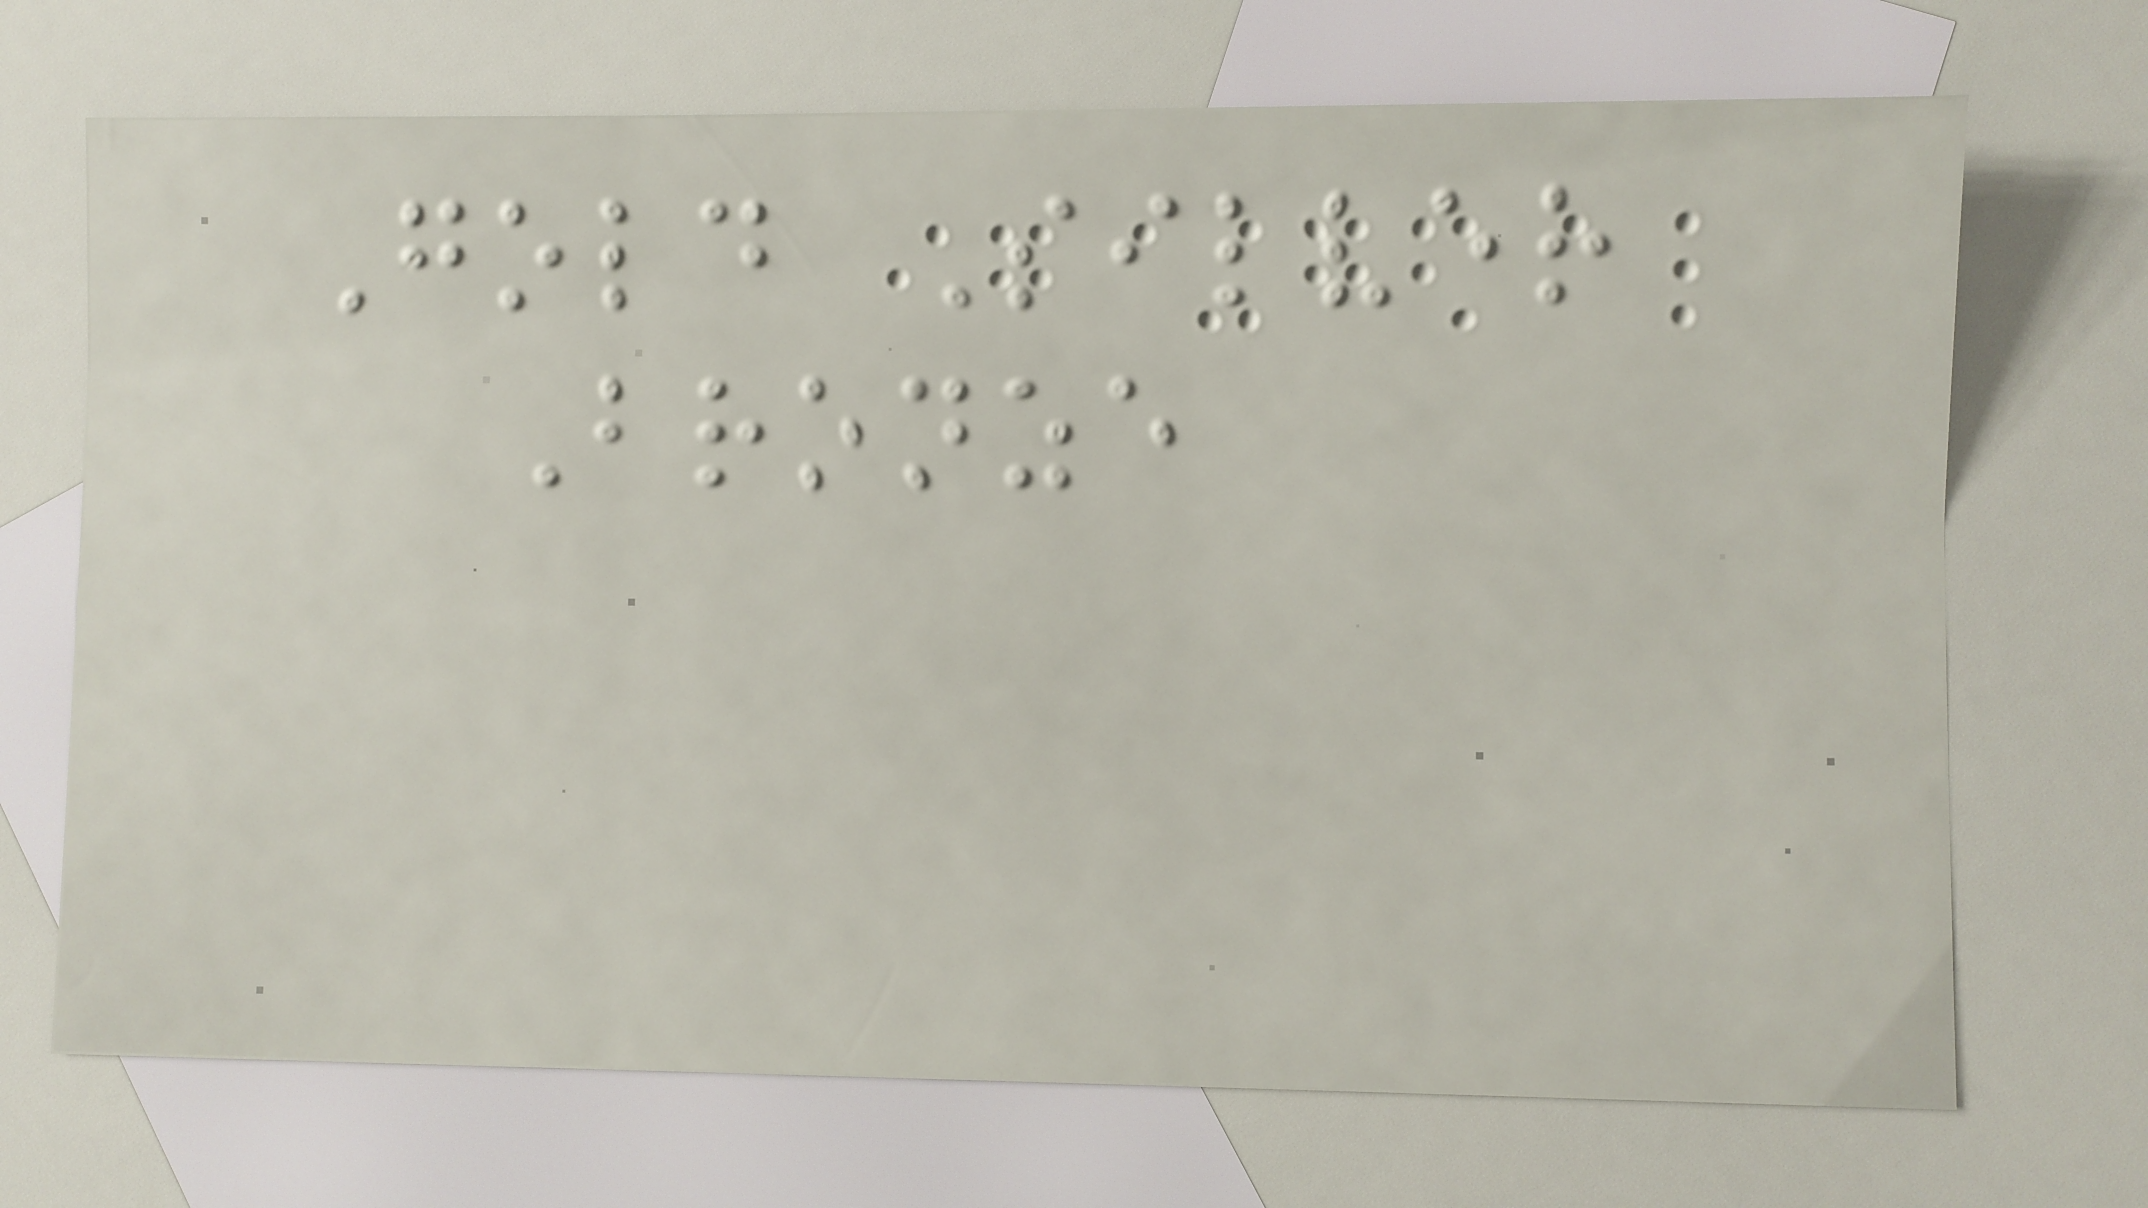Gold Silver
Bronze
